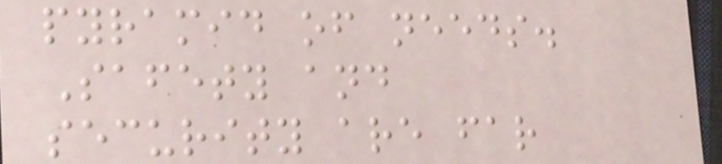pyramid of needs.
Safety and
security are far
